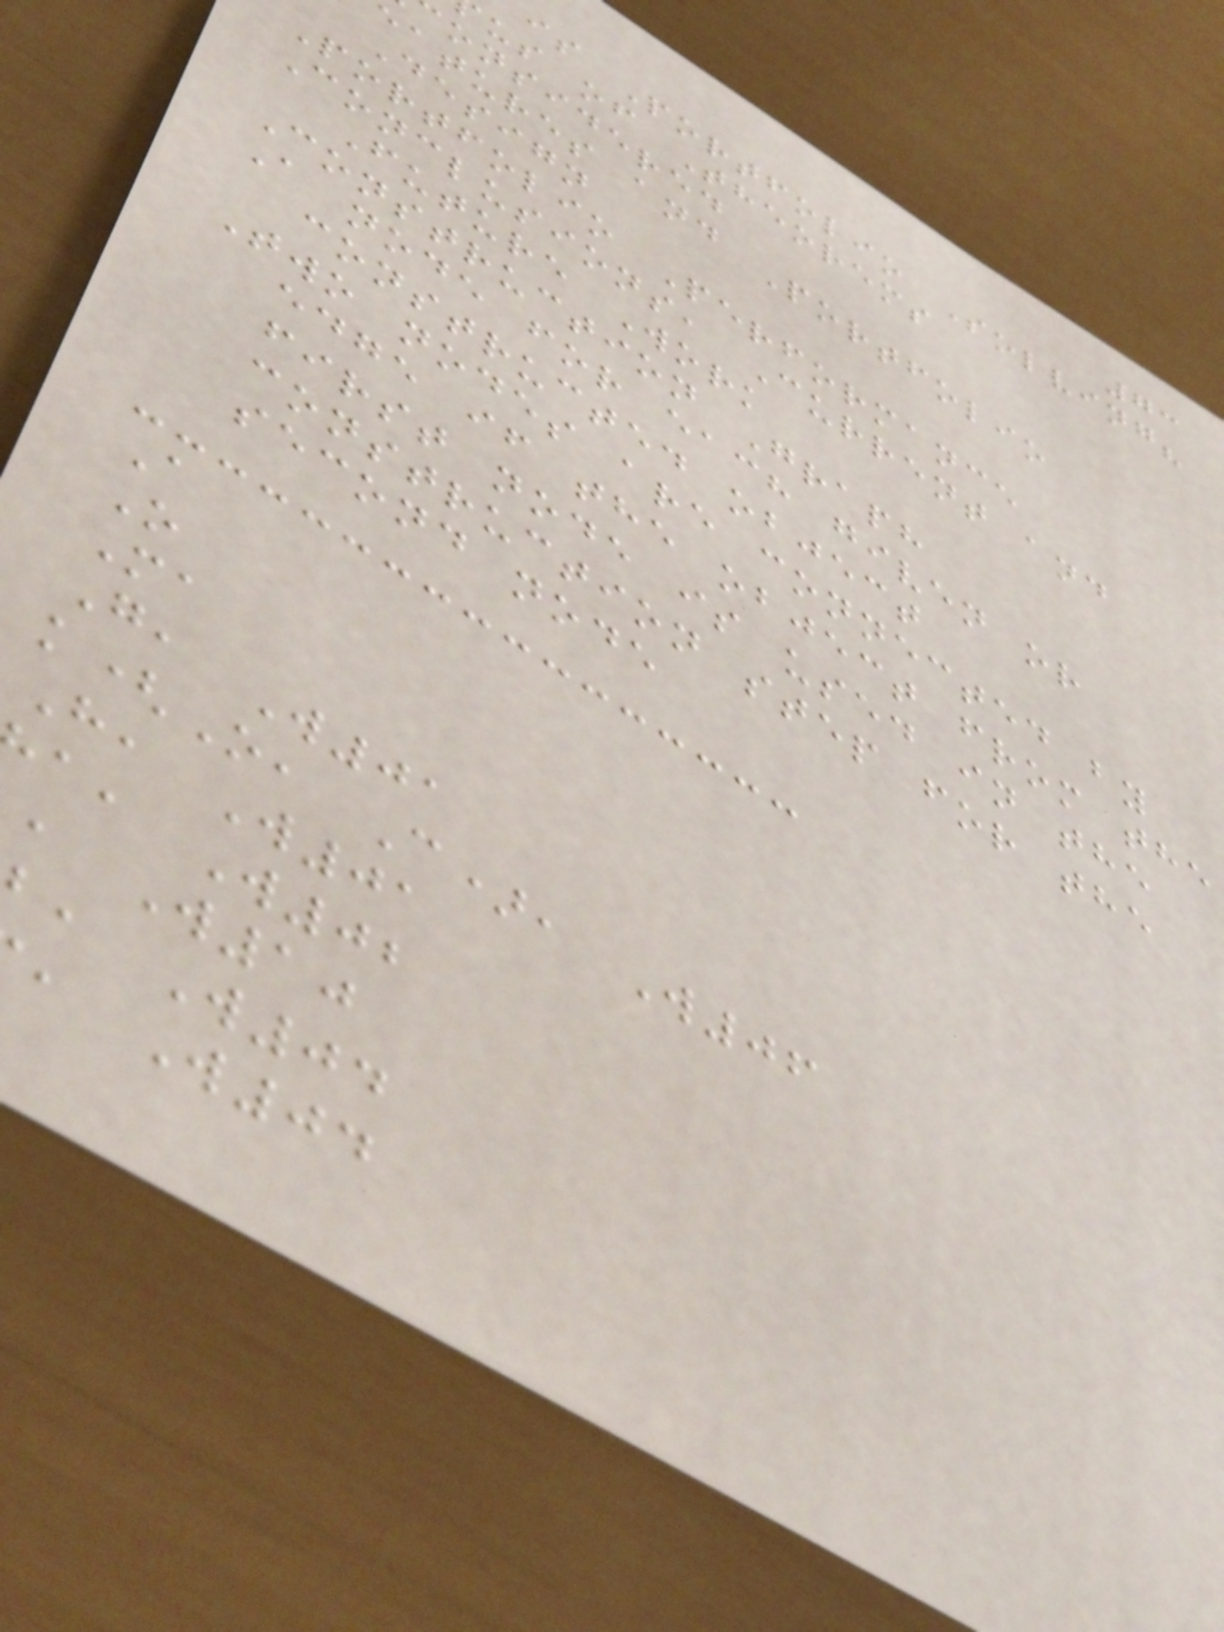73
is Portfolio Solving?
us of Theorems
onsidered
eatures and Portfolio
Design
Portfolio Performance
Conclusions, Current and
Future Work
Construction Graph
A node for each given or
constructed object
Two nodes are connected by
edge if the object from the
first node is used in the
construction step for the
second node
A
O
Ma
G, W01
k(O, C), W06
H, W01
a, W02
, W10
, W04
, W04
